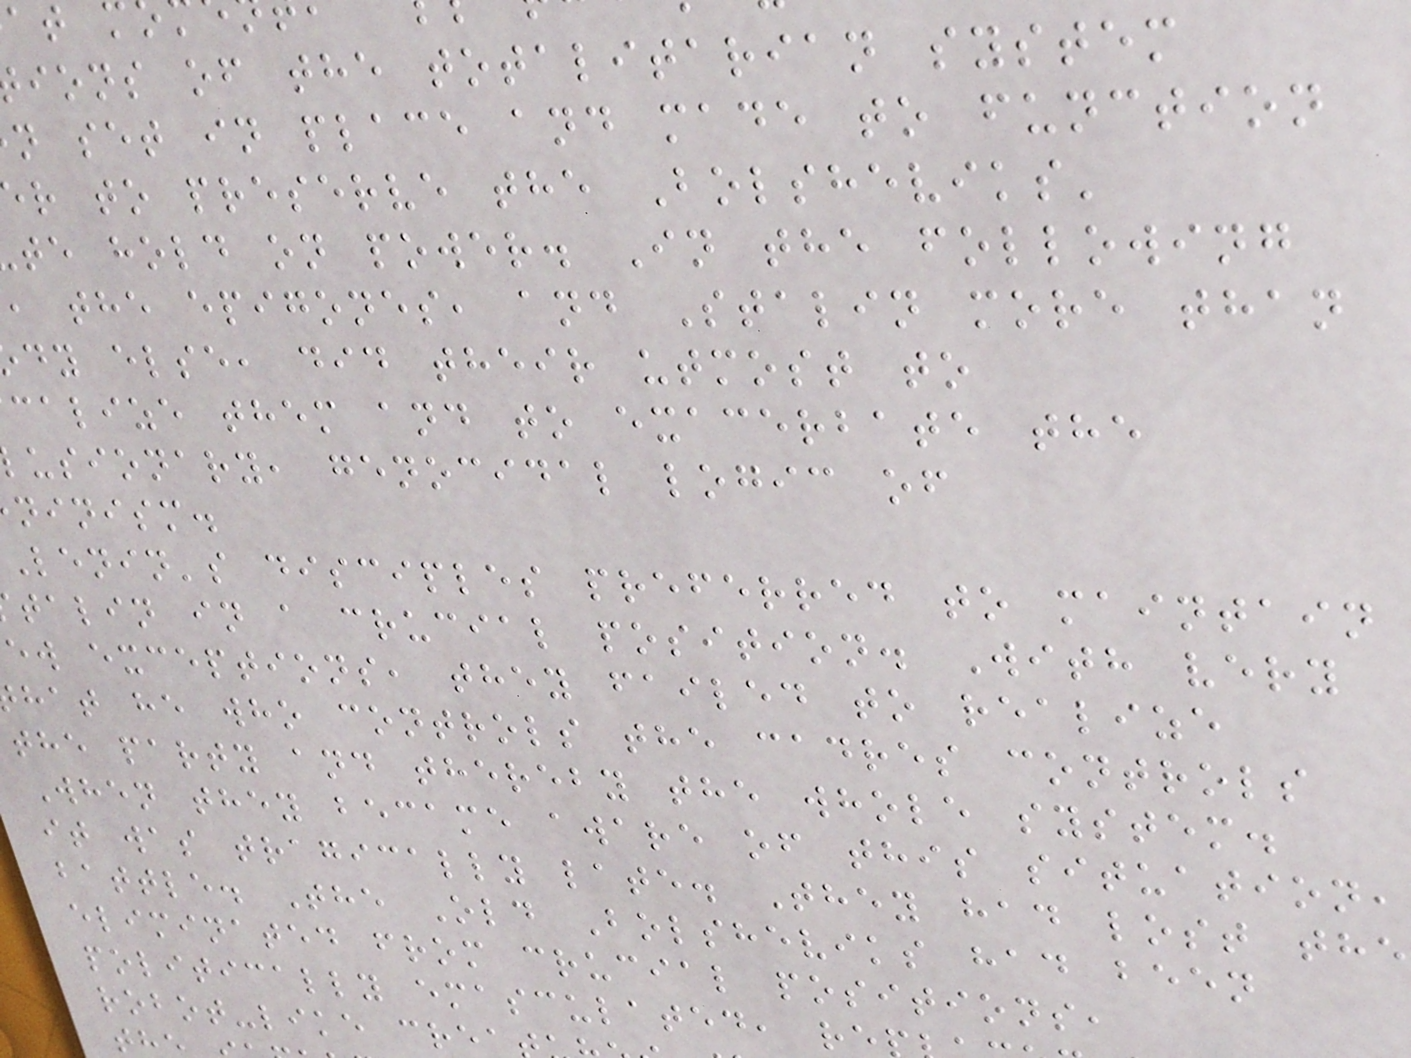ions of the totalitarian system
n set in place and made to function
r to preserve the Bolsheviks'
te hold on power. In the following
, the epigones, and Stalin more than
dy else, did their utmost to
calize them and to exacerbate the
usionary, genocidal logic of
ninism.
Lenin's disciples preferred to maintain
talin in a crucial position. With very
ew exceptions, they failed to realize
hat he who controls the cadres controls
the party and thereby the whole system.
When they became aware of this situation,
it was tragically late. They had lost the
battle. The Old Bolsheviks had been
eliminated from crucial positions,
politically emasculated, re
robot-like crea
